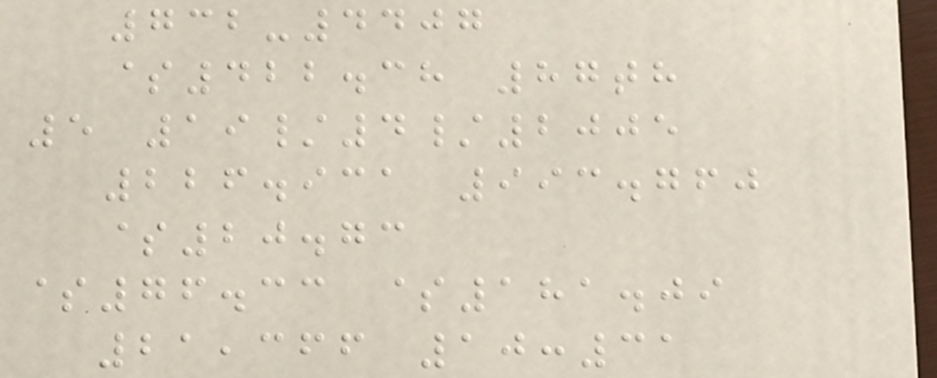732-4407
$422.38 87th
5 19/4/2005
226.931 993.760
$20.73
$76.33 $181.09
21,366 10:31
